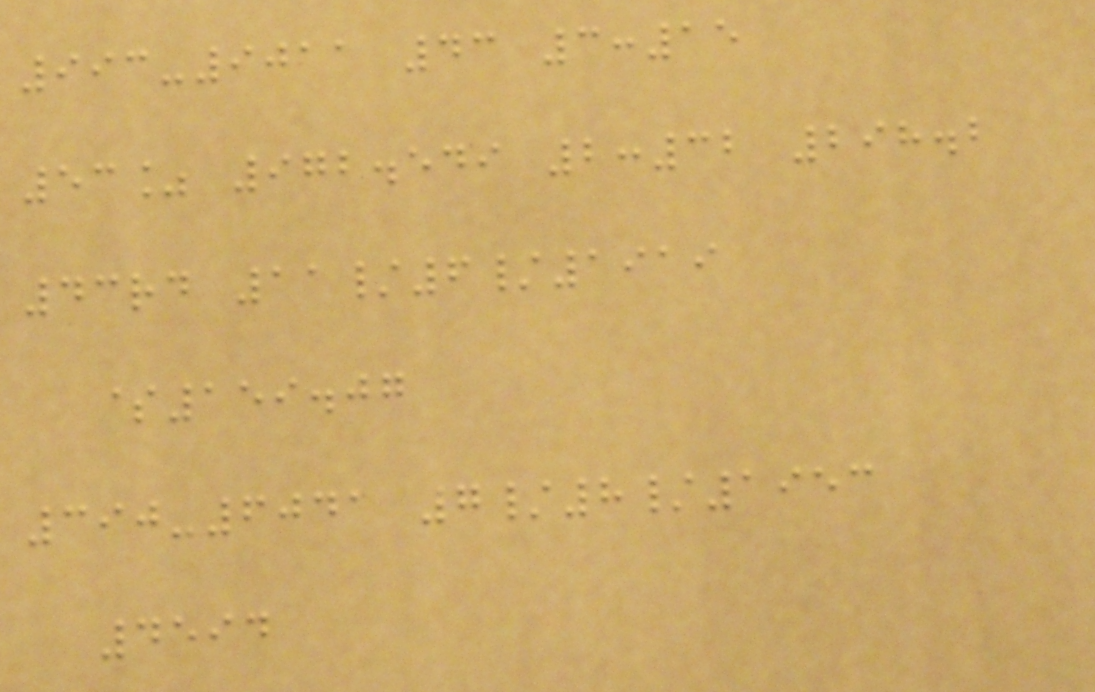993-9011 43 3:15
53% 972.549 2:32 298.2
43rd 11/6/1919
$159.07
390-6041 7/8/1953
4594
